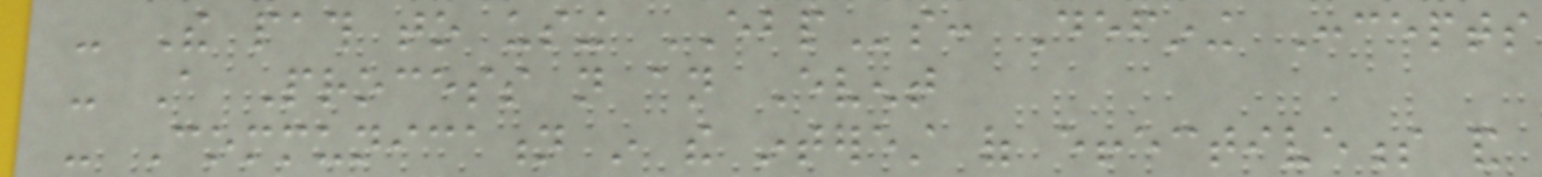- The path to using EBPs: Defining Concepts
- A Process not an Event
- Communication in the interest of effectiveness and
